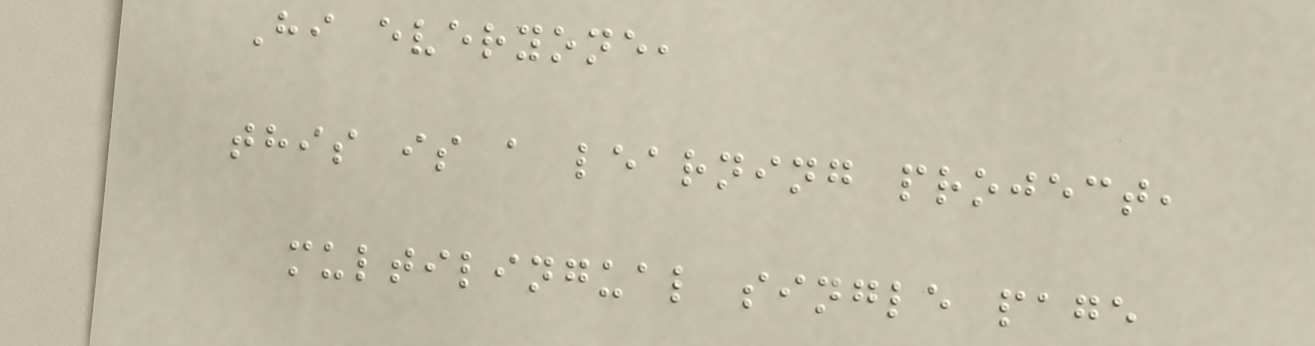Hi everyone,
this is a learning project,
multilingual single page
